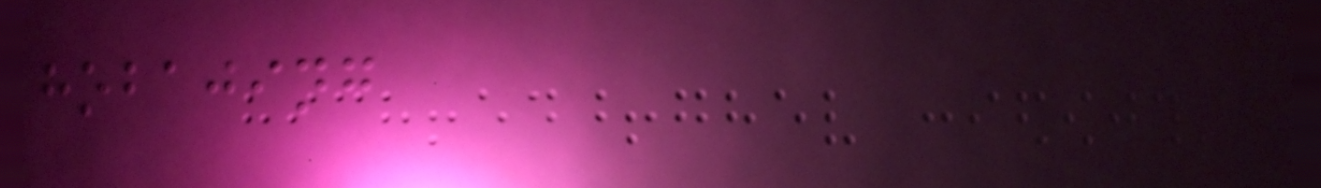hobajing
